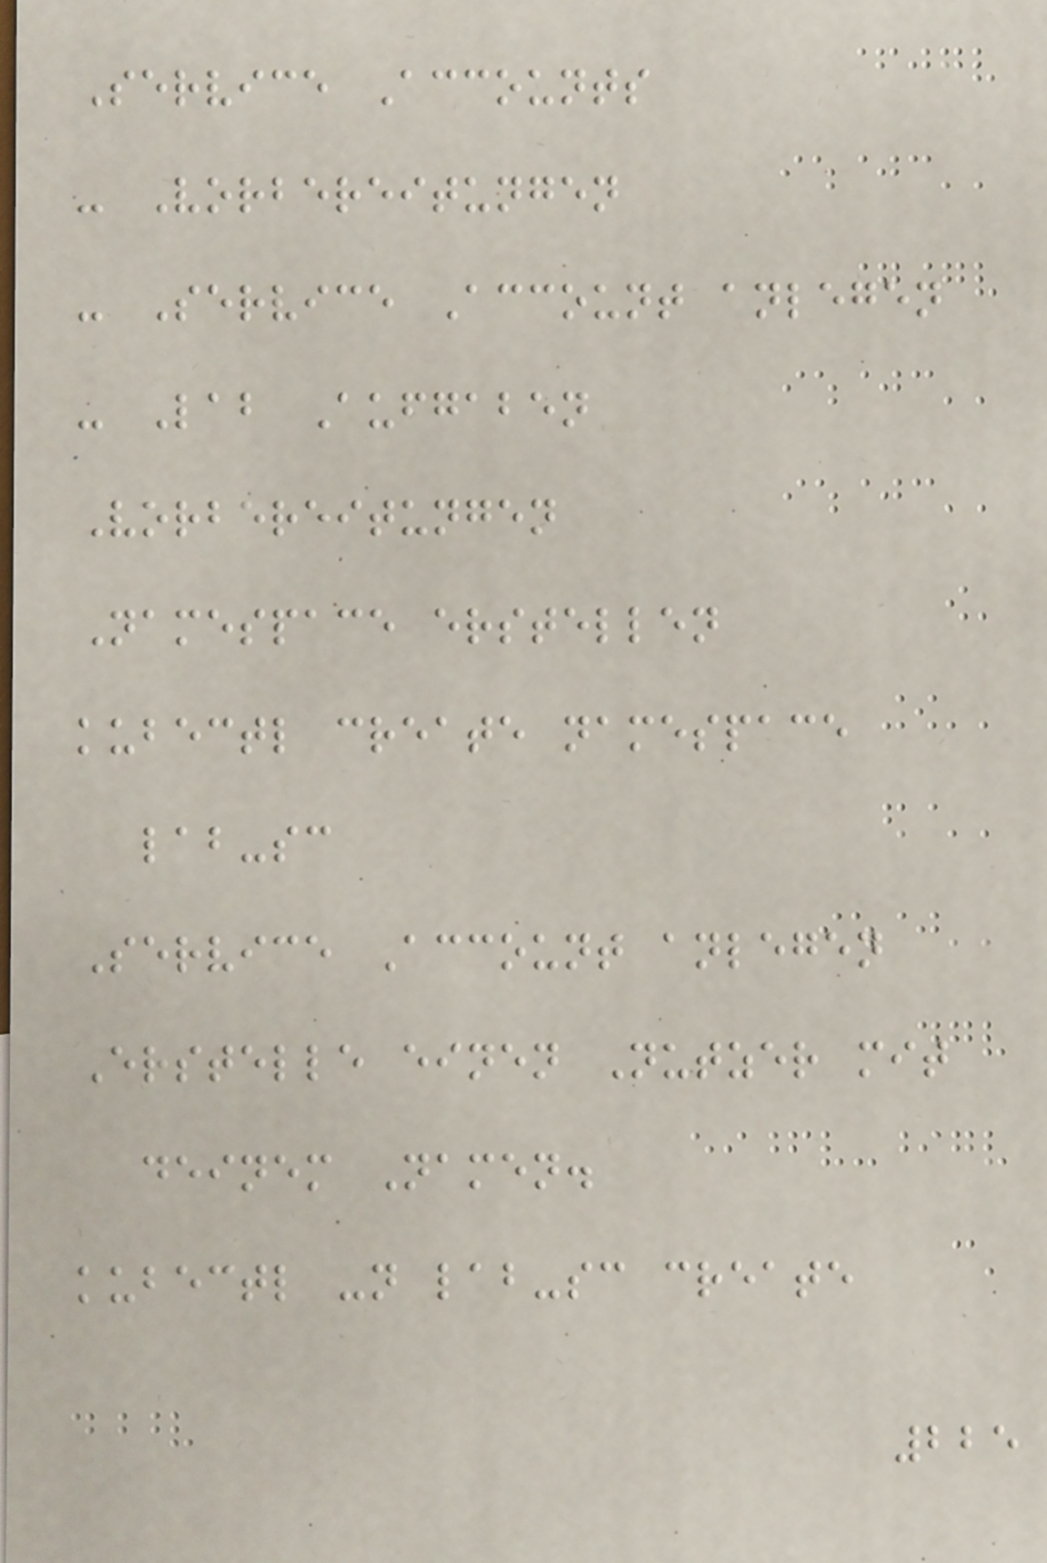Service Accounts
- Vorbereitungen
- Service Account anlegen
- Lab Aufgaben
Vorbereitungen
Namespace erstellen
kubectl create namespace
lab-sc
Service Account anlegen
Erstelle einen Nutzer mit
deinem Namen.
kubectl -n lab-sc create
225
